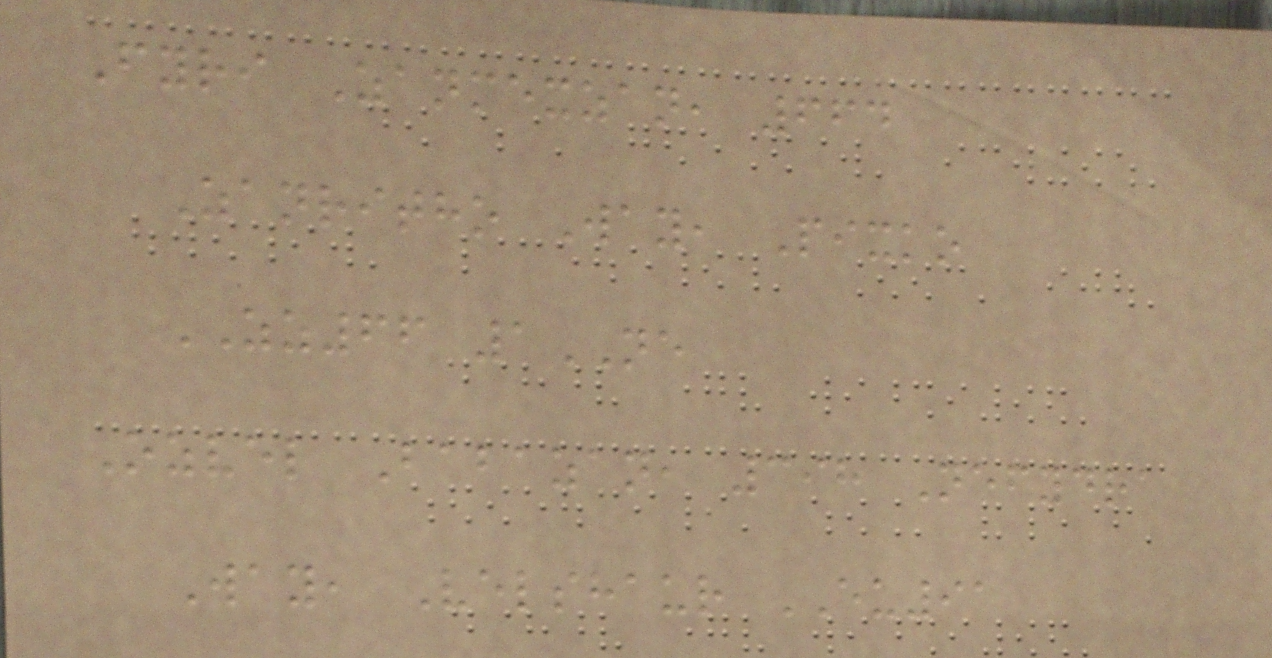Fyri Zanmexzan, 664
Zanritho Way, Pixko
ZZ66 1NE
Ozvel Babazan, 398 Nefydra
Way, Velshaur EU91
